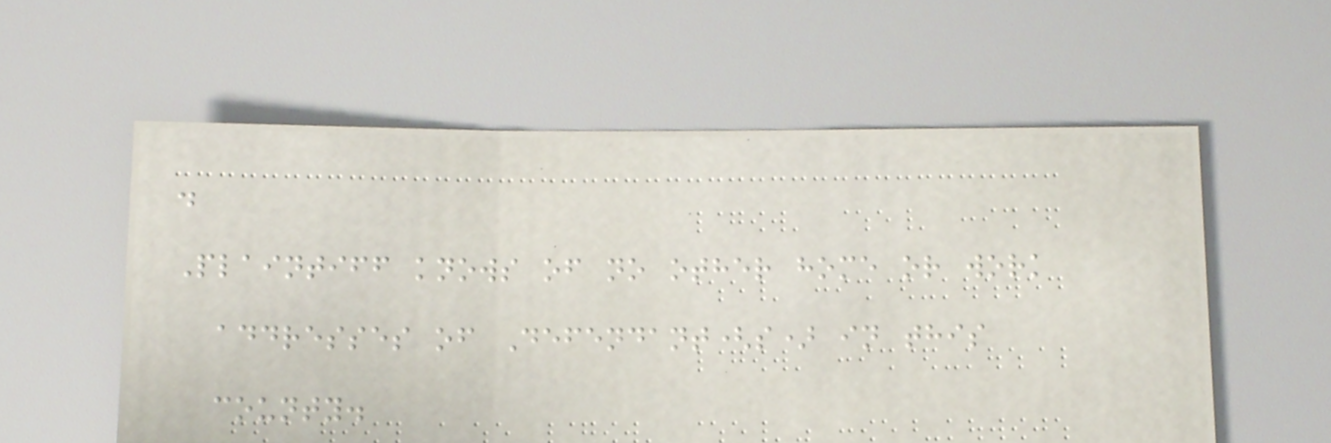.
Plaintiff knows of no other home or work
addresses of Defendant(s) in this
county.
